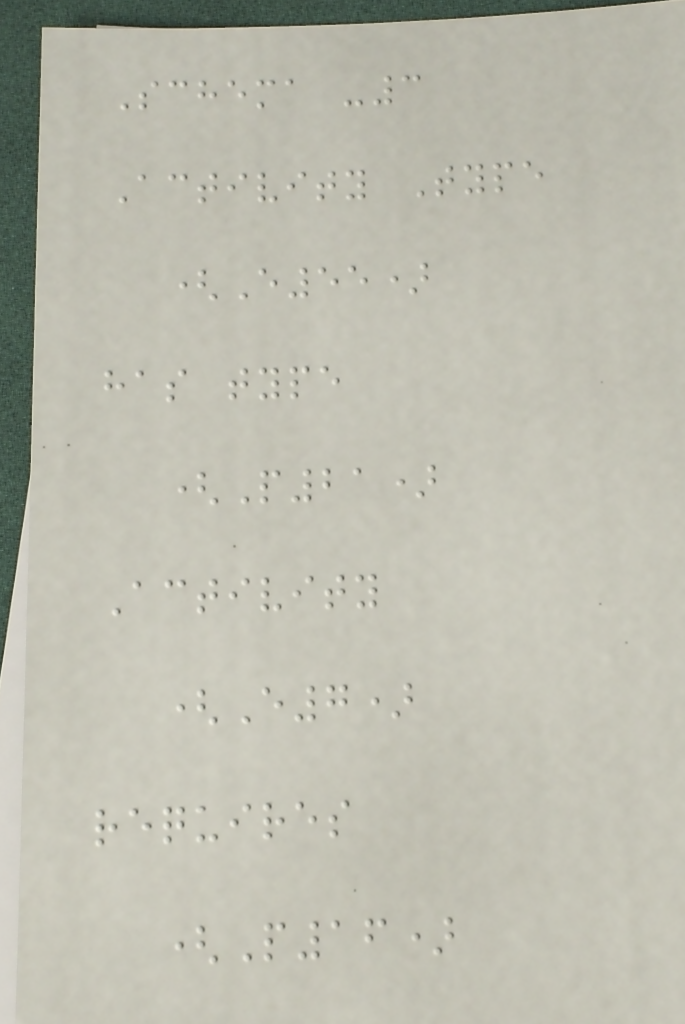Schema -3
Activity Type
(E55)
has type
(P21)
Activity
(E7)
requires
(P16)
